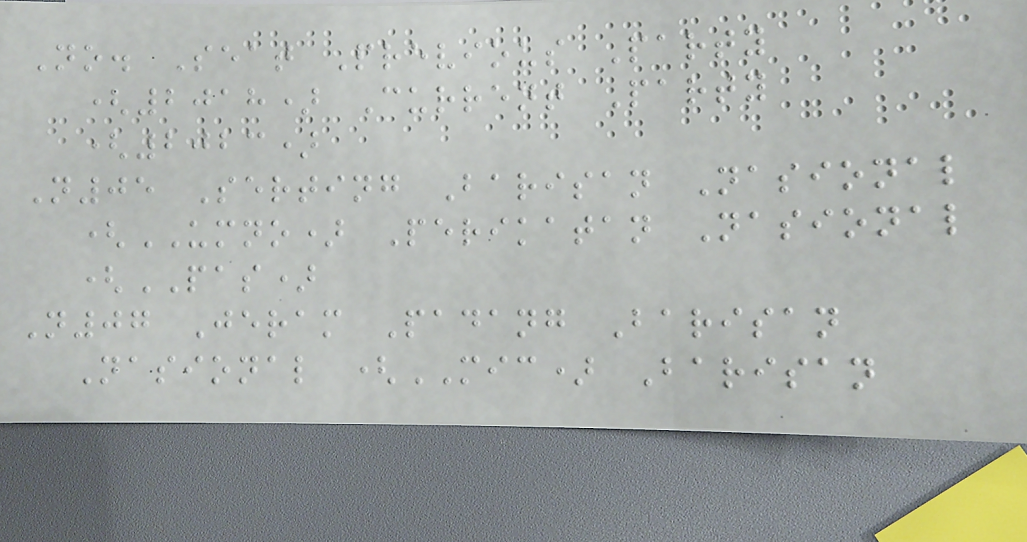No. Seat Previous Party
(2018) Current Party
(2023)
N05 Serting Barisan Nasional
(UMNO) Perikatan Nasional
(PAS)
N07 Jeram Padang Barisan
Nasional (MIC) Barisan
